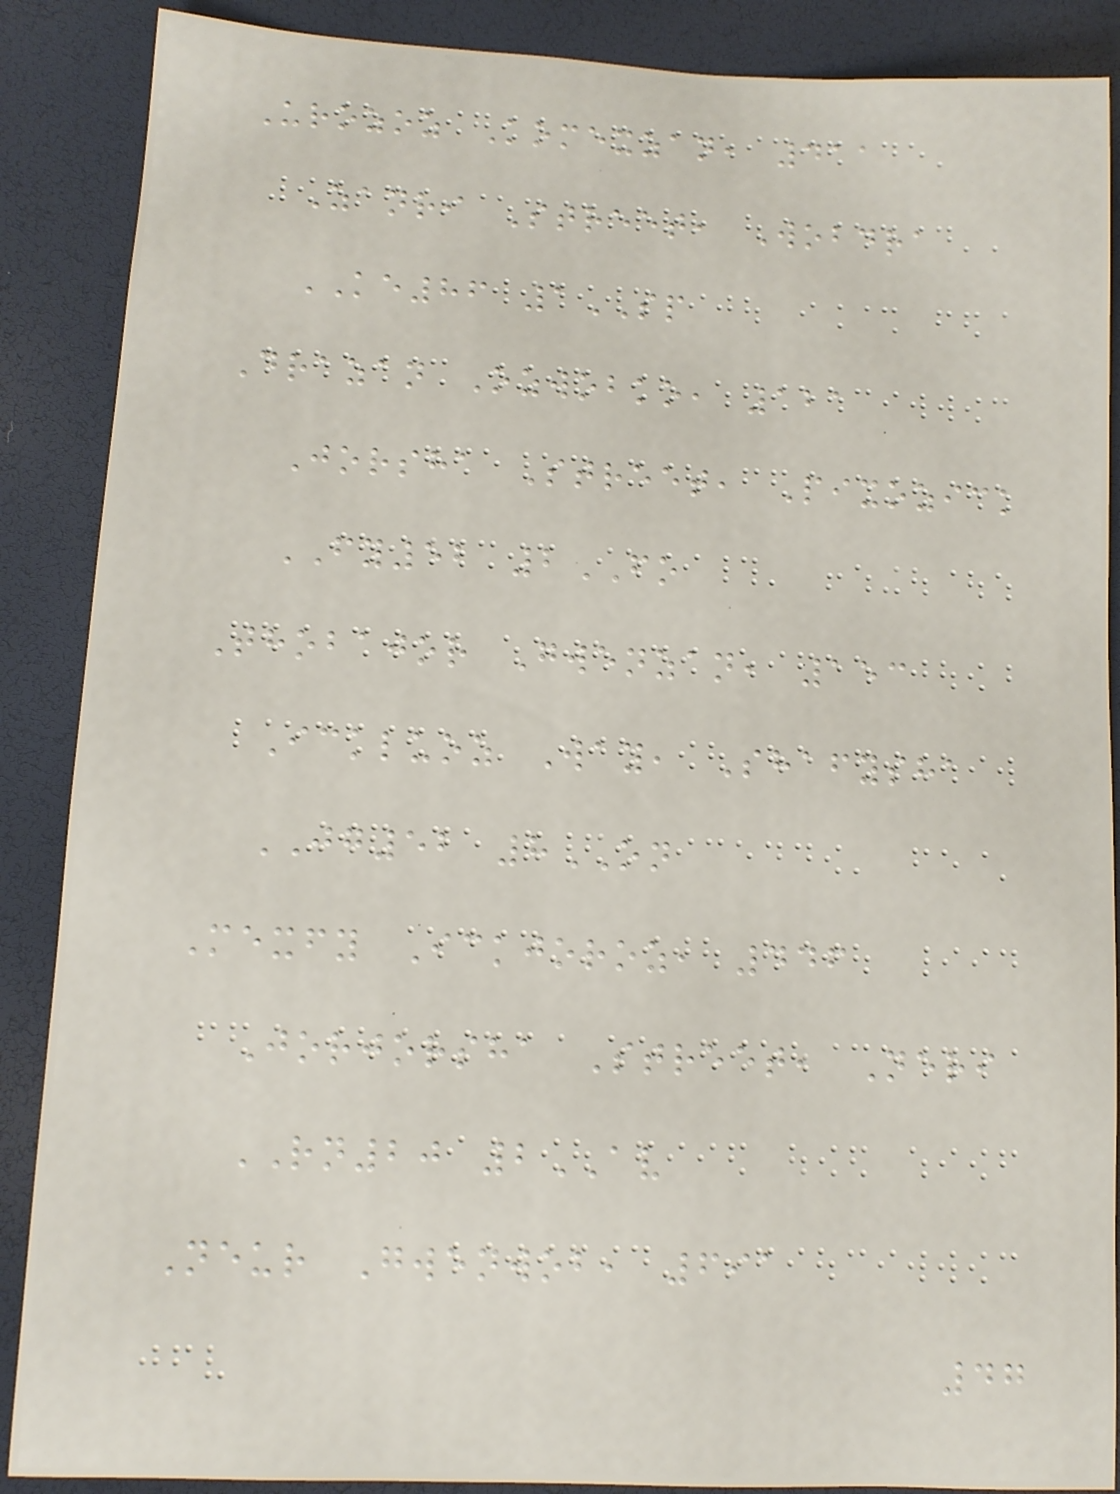Urozoz Komexzan, 411
Zanri Street, Wobdra
KE86 1SP
Drazan Ozwobko, 121
Jorsha Street, Pixozick
FY52 2FO
Thobajor Gwenzan, 153
Ickluoz Way, Shafysha
JG52 8ON
Mexfy Ickjoroz, 446
Jorjorsha Street, Neri
RN20 2AV
Neur Gwenwob, 691
47
